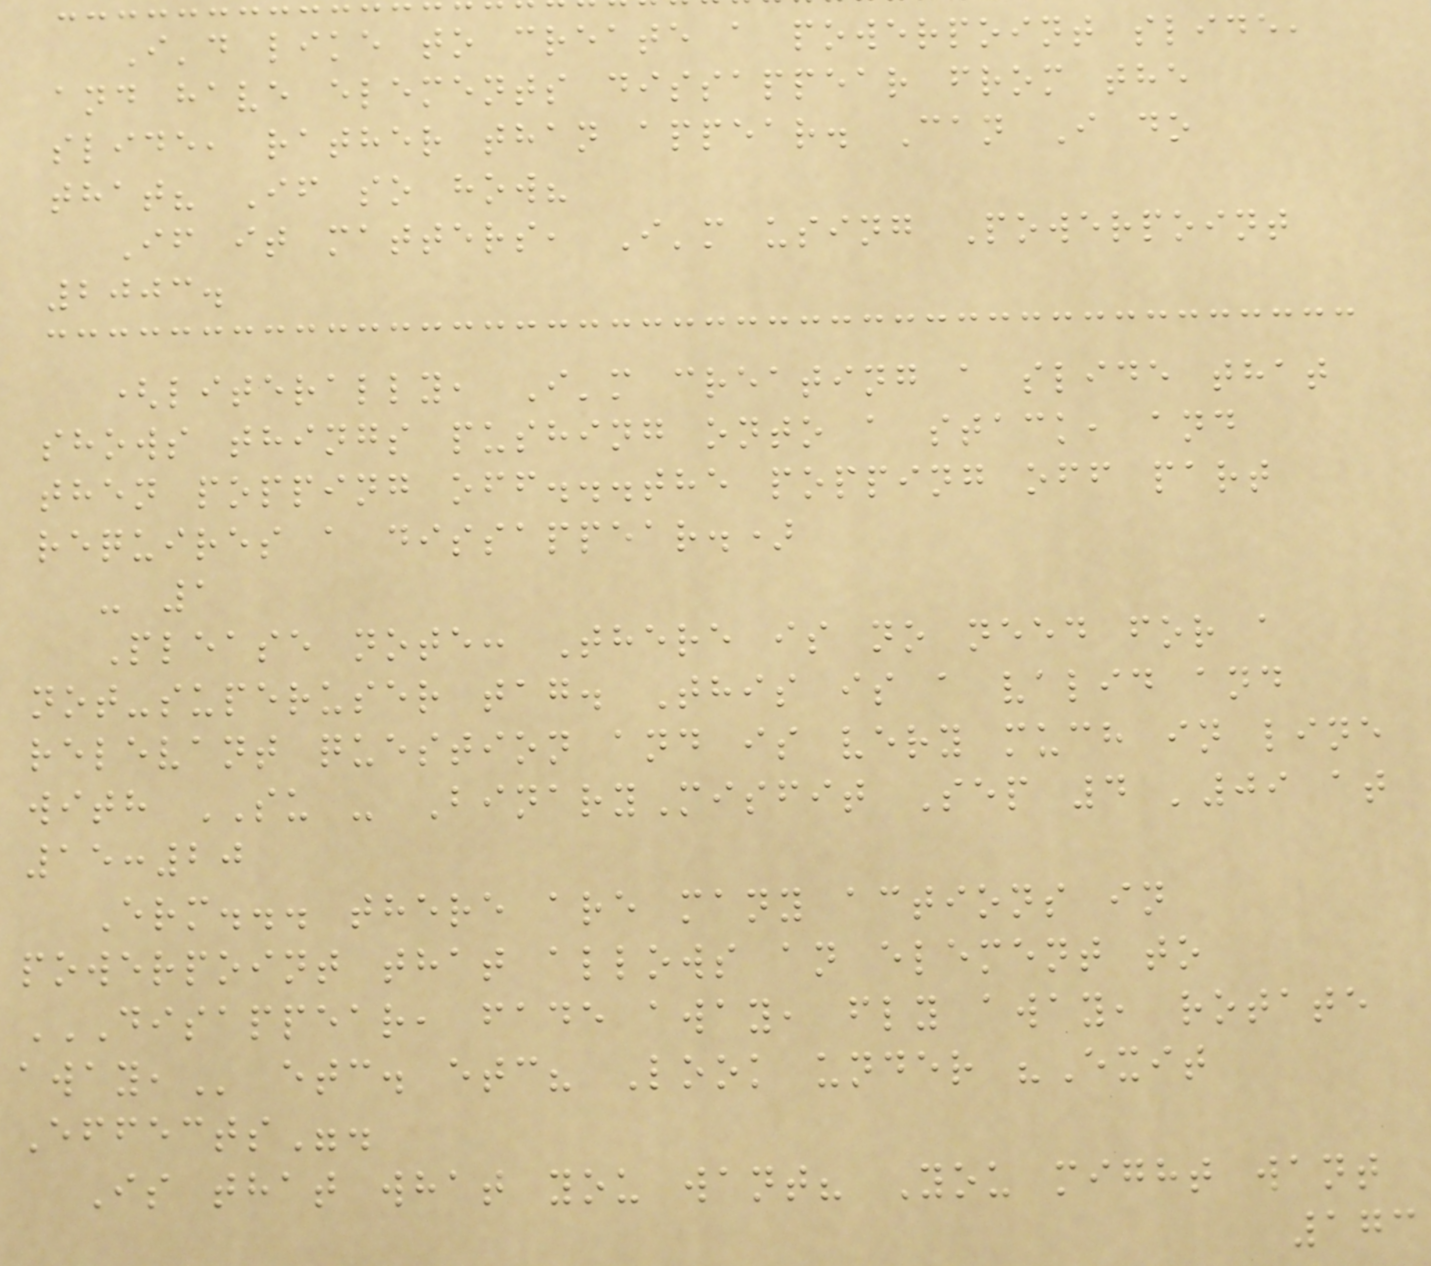I'd like to create a powerpoint slide,
and have elements dissappear from the
slide, rather than appear. Can I do
that? If so how?
If it matters, I'm using Powerpoint
2003.
(literally, I'm creating a slide that
shows things pushing onto a stack, and
then popping off...the popping off part
requires a dissappear.)
- 1
Please note: There is no need for a
not-superuser tag. This is a valid and
relevant question and is very much in line
with SU - BinaryMisfit Sep 4 '09 at
15:20
Erm... there are many actions in
powerpoint that allows an element to
DISAPPEAR, FADE AWAY, FLY AWAY, ROTATE
AWAY, etc. etc? Look under "Exit
Effects".
Is that what you want? You might want
173
